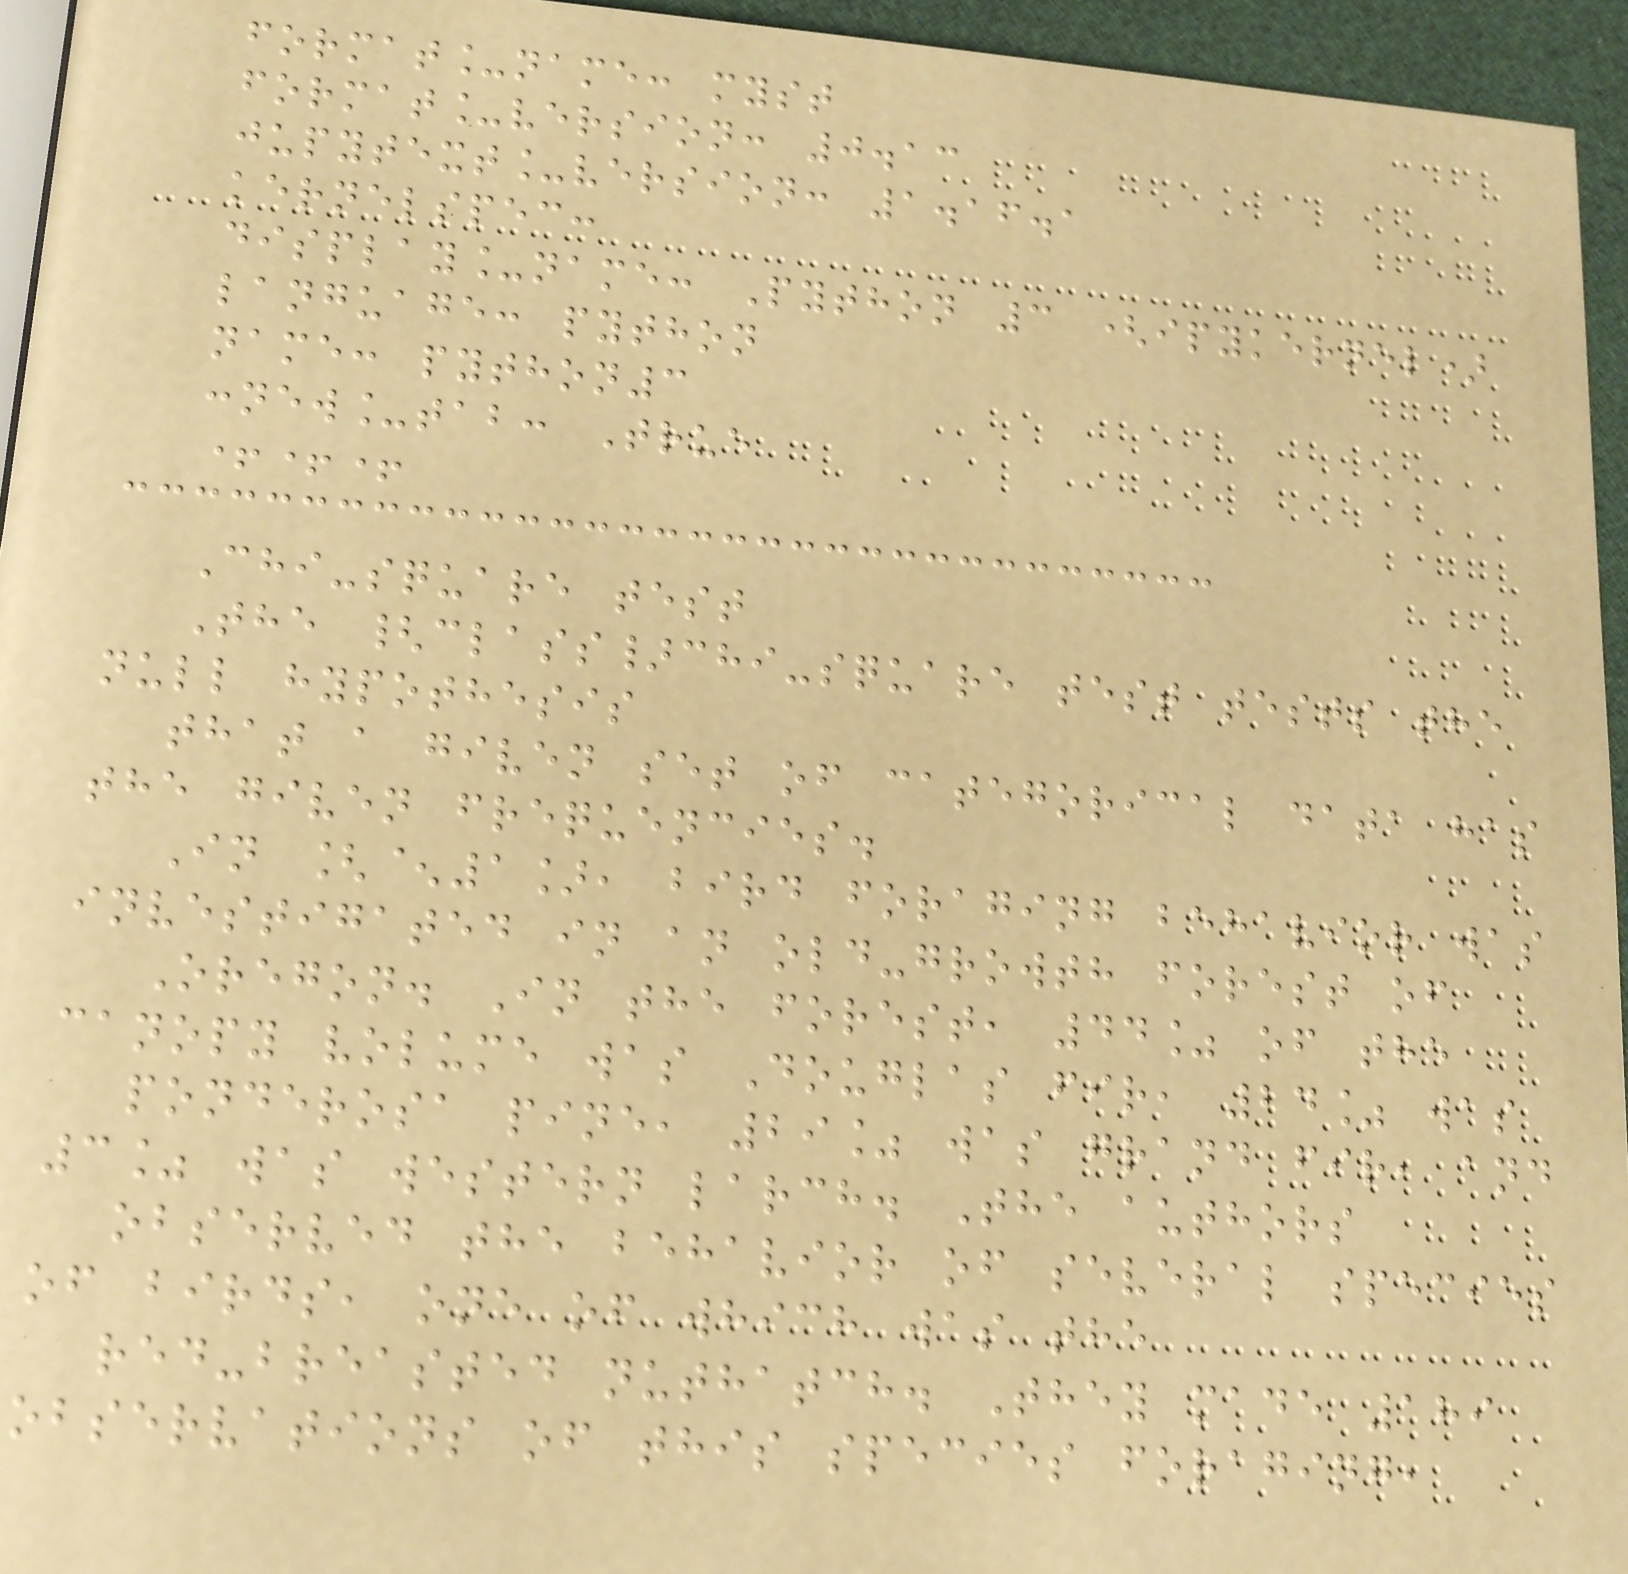format_name: myst
format_version: 0.13
jupytext_version: 1.16.1
kernelspec:
display_name: Python 3 (ipykernel)
language: python
name: python3
:new_tab: True
+++
Chi-square test
The {class}chi-square test tests the
null hypothesis
that a given set of categorical data has
the given frequencies.
In [^1], bird foraging behavior was
investigated in an old-growth forest of
Oregon. In the forest, 44% of the
canopy volume was Douglas fir, 24% was
ponderosa pine, 29% was grand fir, and
3% was western larch. The authors
observed the behavior of several species
of birds, one of which was the
red-breasted nuthatch. They made 189
observations of this species foraging,
